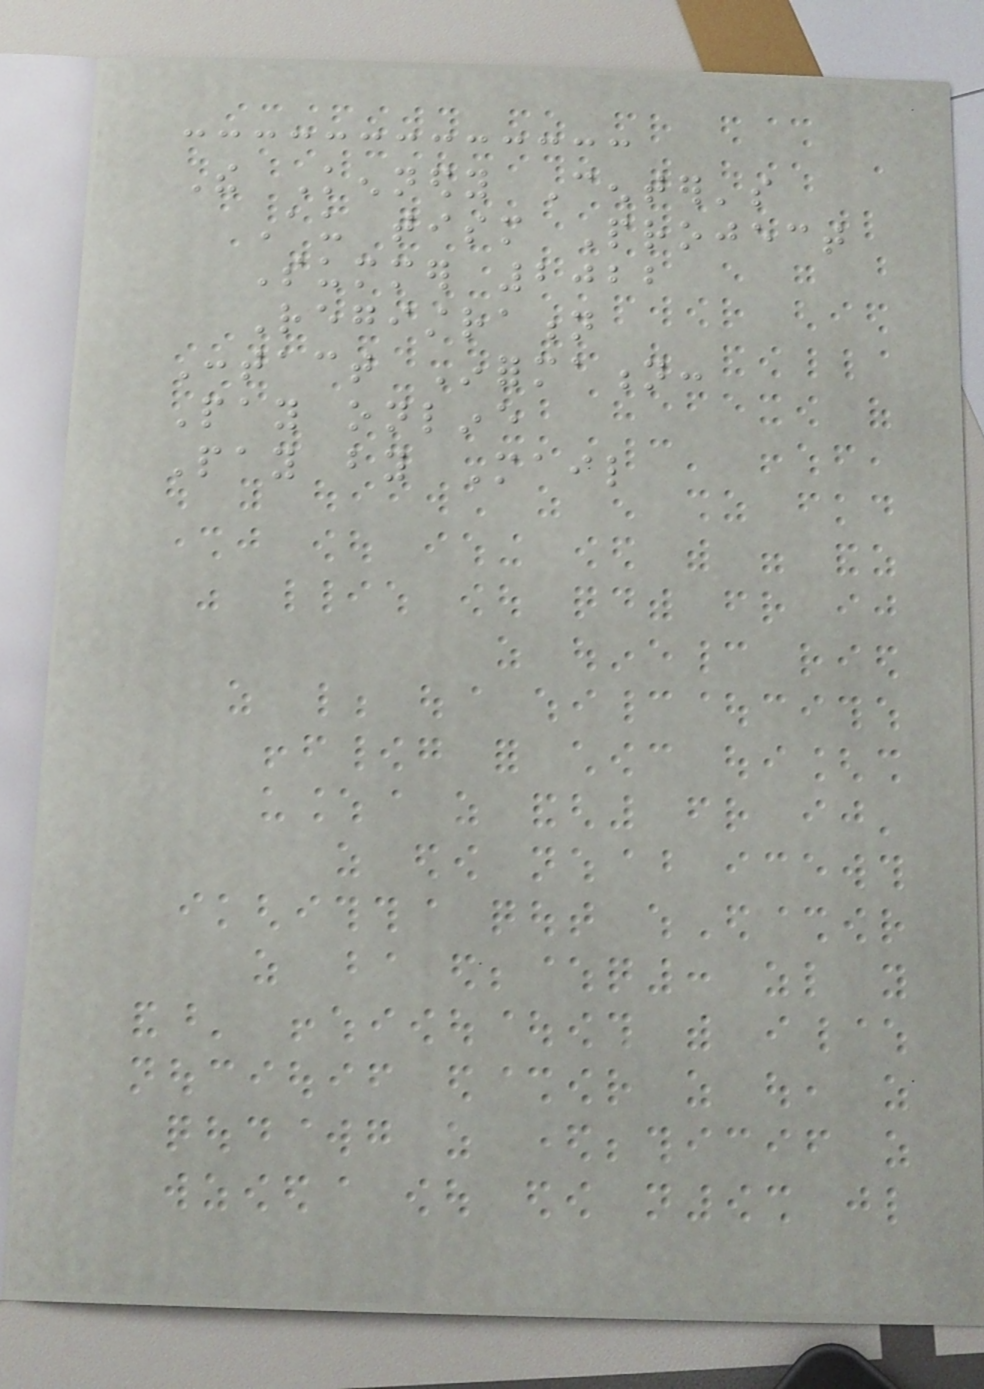The Kennedy Center's
Au tism Project
Summer 2022
Registration
Contact Information:
Pay online
Pay by Mail
